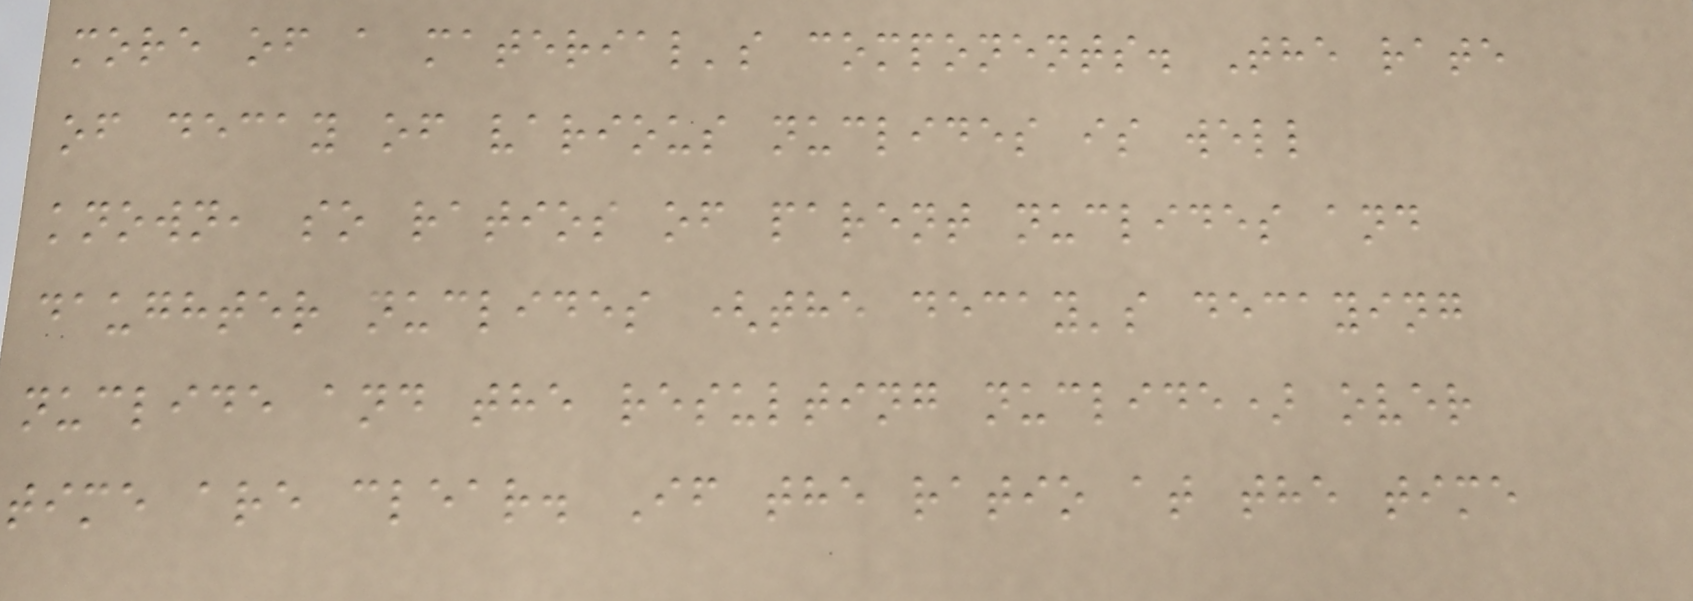more of a material's components. The rate
of decay of various nuclides is well
known, so ratios of parent nuclides and
daughter nuclides (the decay's decaying
nuclide and the resulting nuclide) over
time are clear. If the ratio at the time
